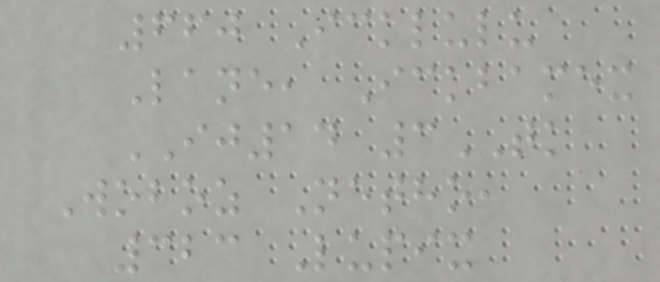660 Icklulu
Lane, Ickbamex
IJ14 3TK
Woboz Netho,
323 Lupix
